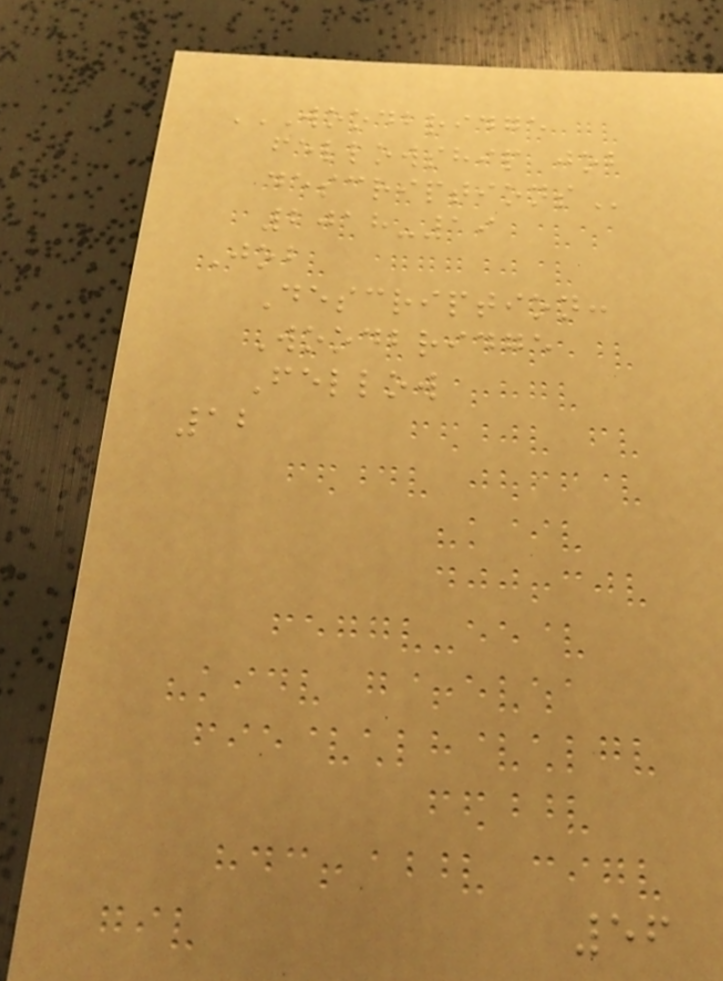WOODBRIDGE
FELLOWSHIP JOB
DESCRIPTIONS
2018-19
Job
Description:
Woodbridge
Fellow
12
56
